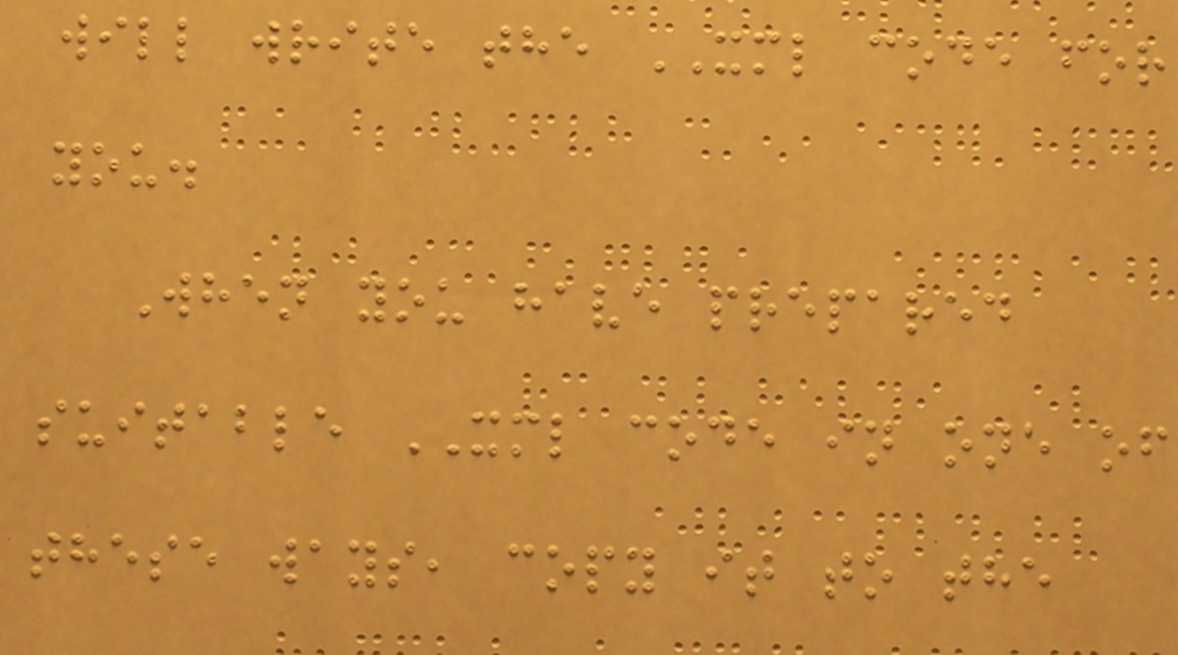will write the XML code for
you.
When you have prepared
suitable XML code in one of
these ways, copy it to the
